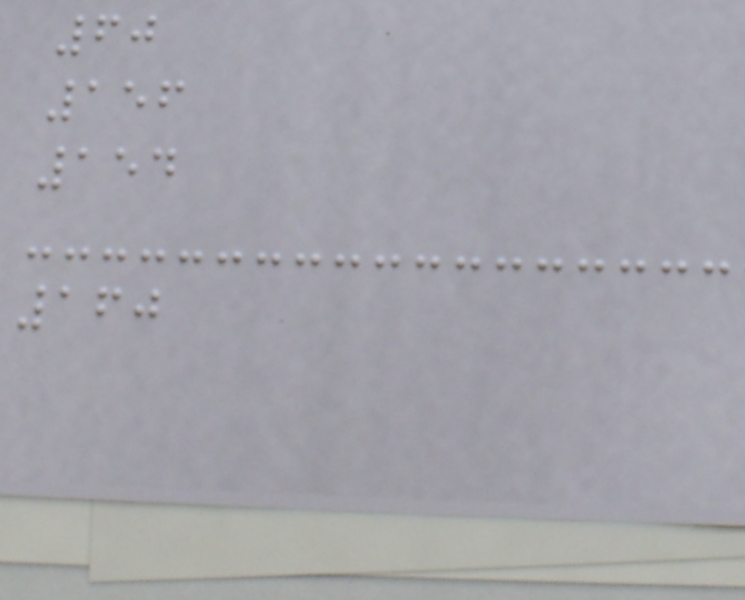60
156
154
160
